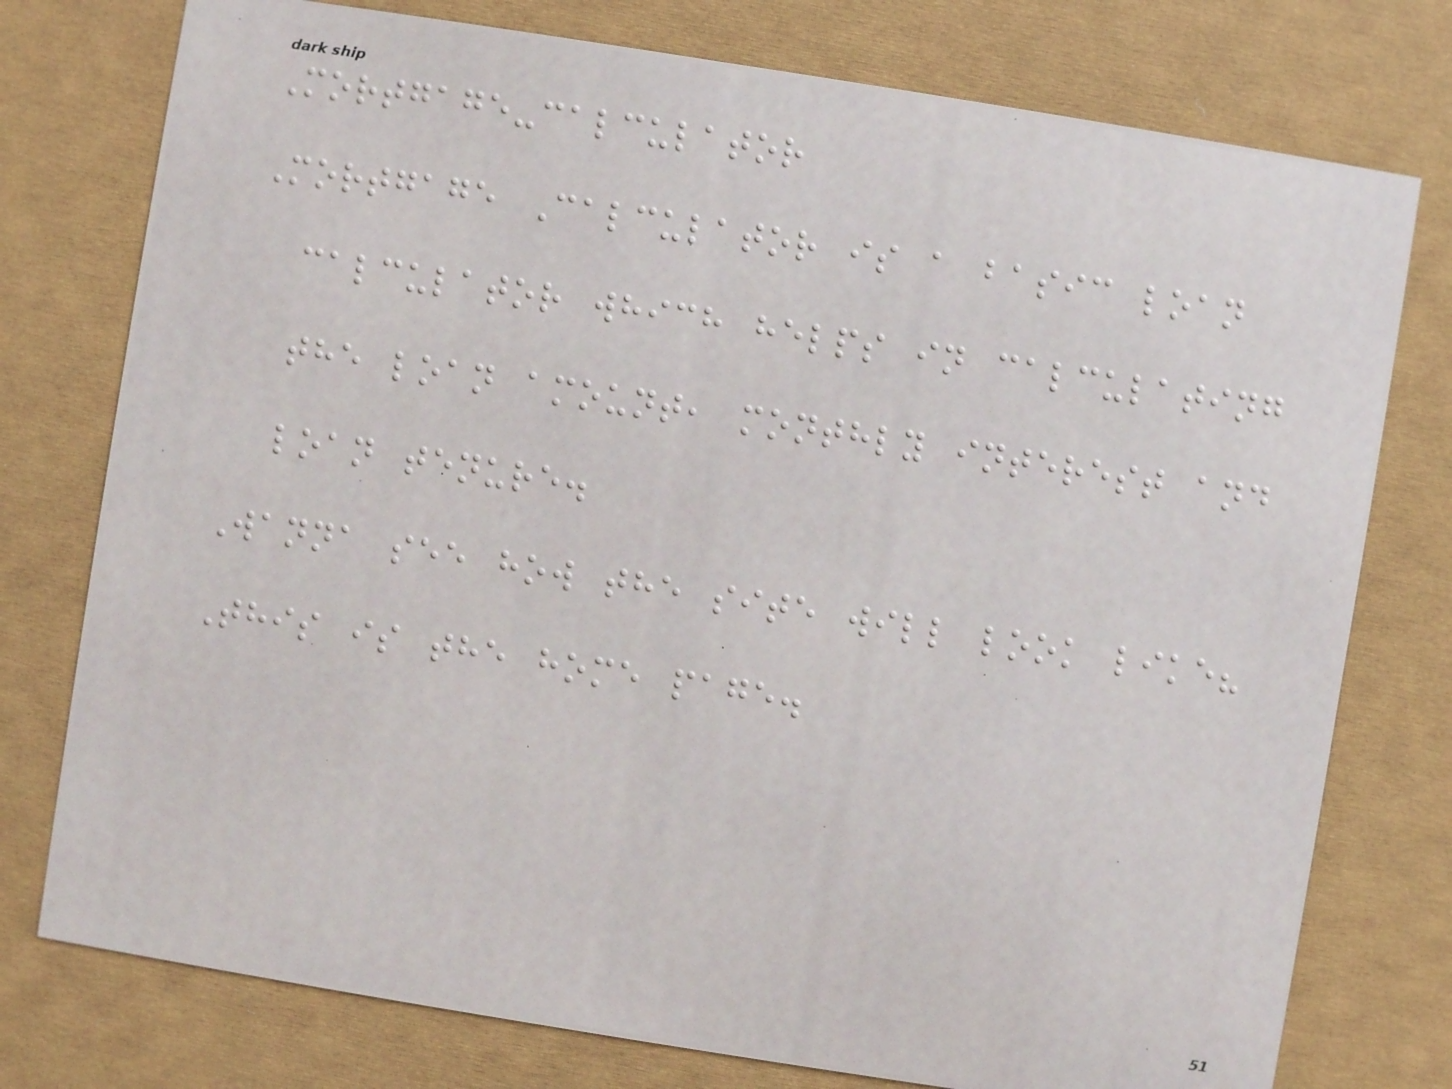Mortgage-calculator
Mortgage Calculator is a basic loan
calculator which helps in calculating
the loan amount, monthly interest and
loan tenure.
Wanna see how the site will look like?
This is the home page.
